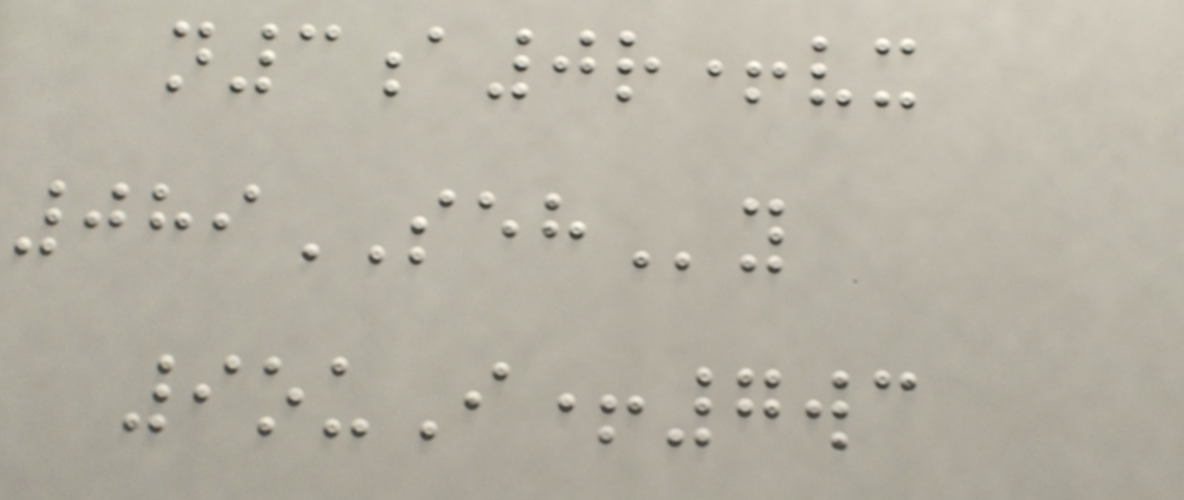n3a0r+vx
089SEHy
9ouI+7wc
